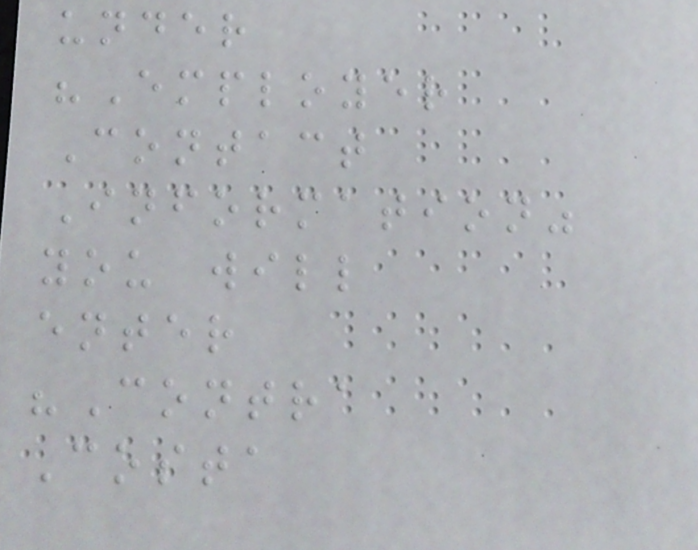under
"Employer
Contact
Information"
you will
enter
"Contra
Costa
